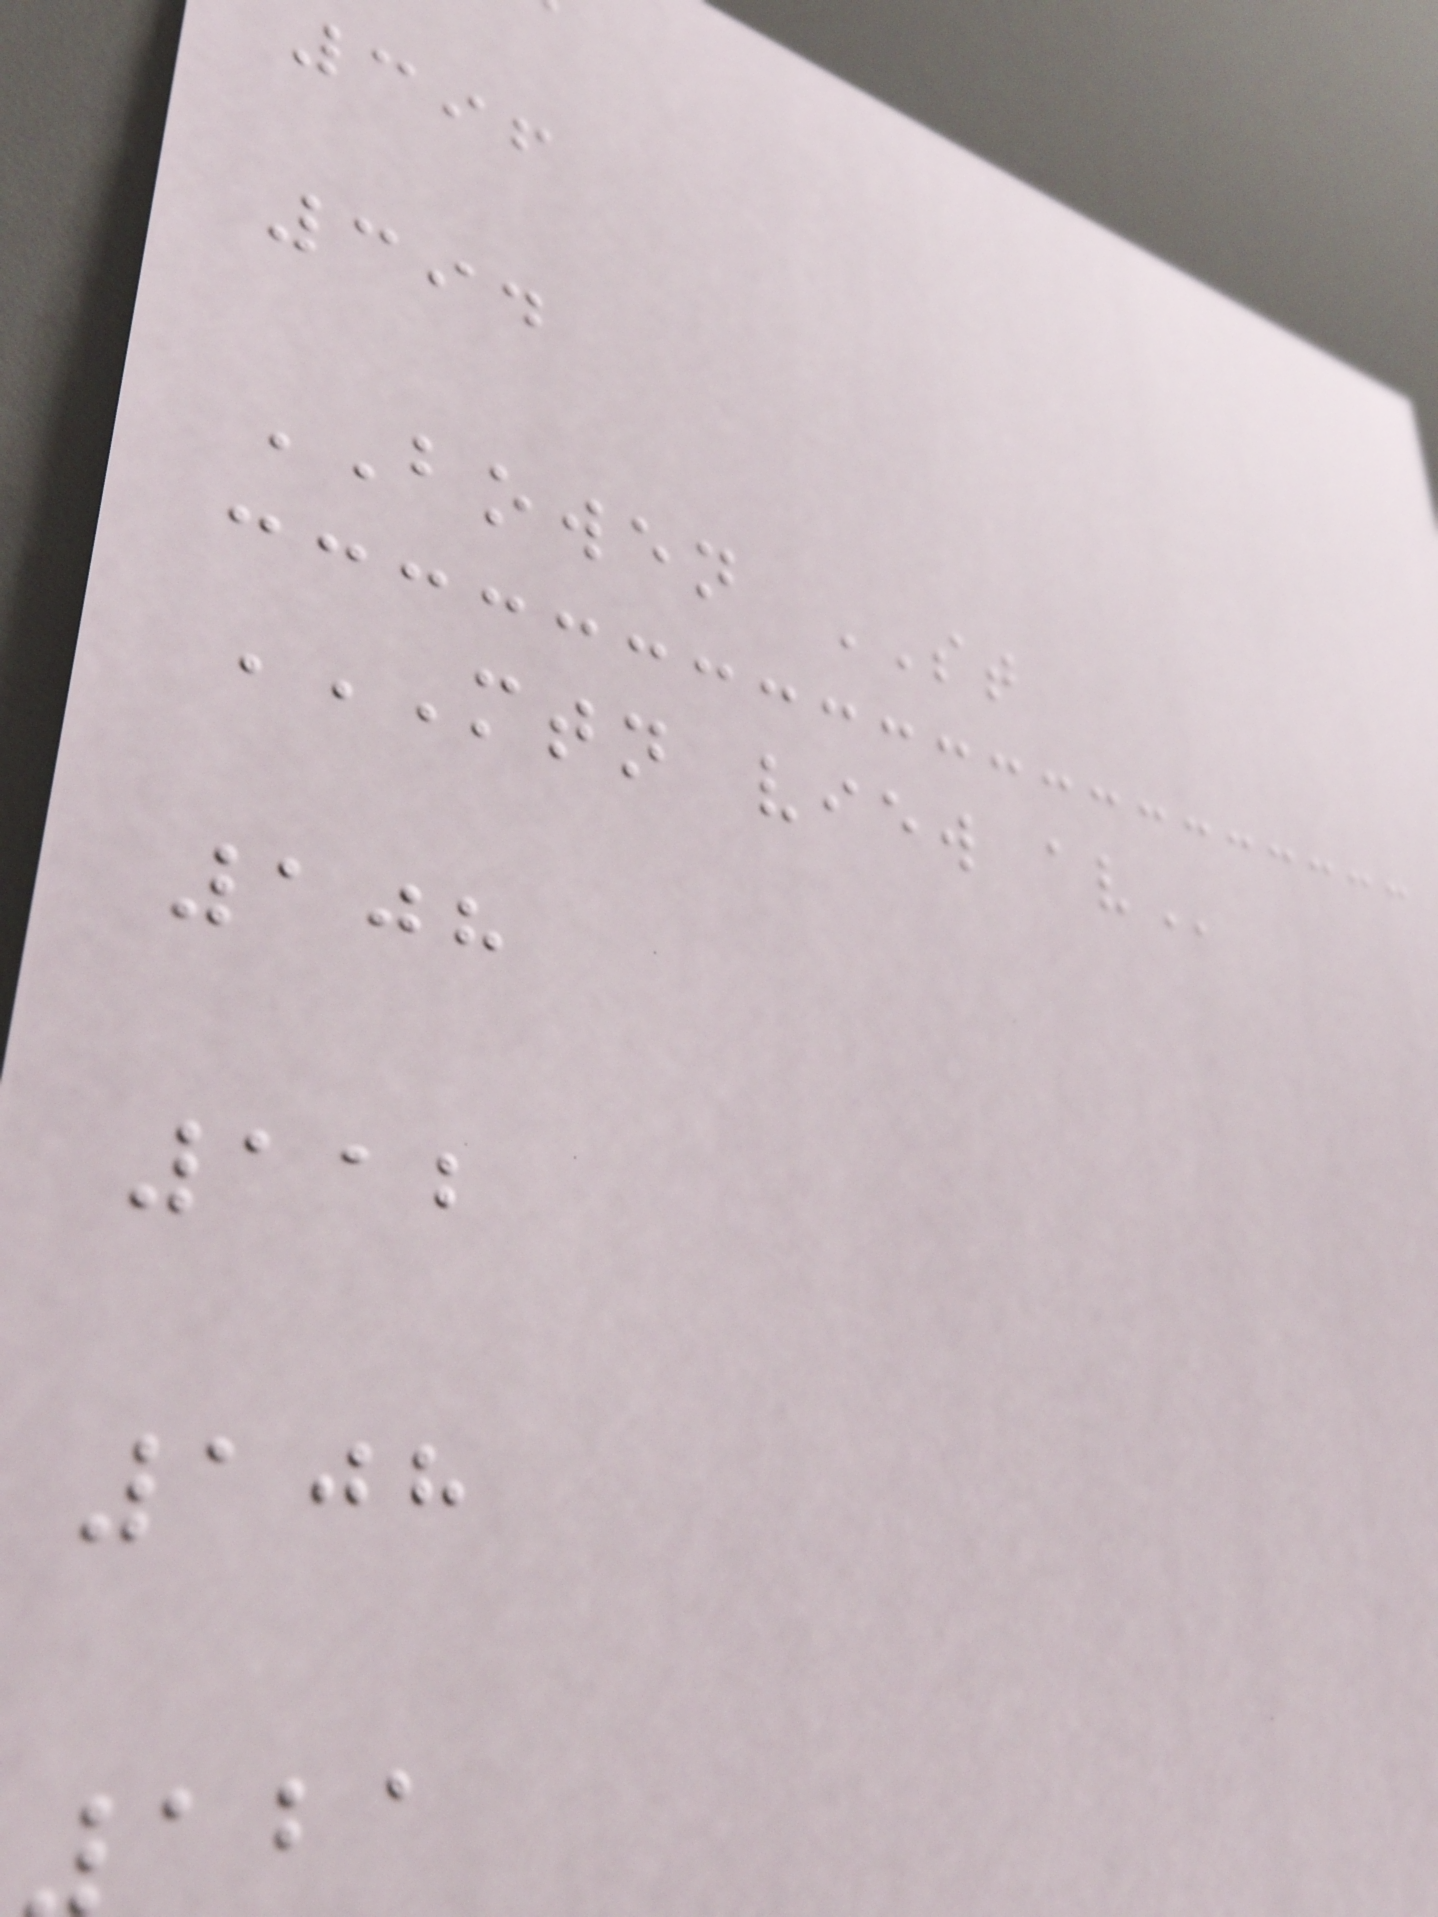396
394
BOWEN ST
MTN VIEW AV
108
112
108
